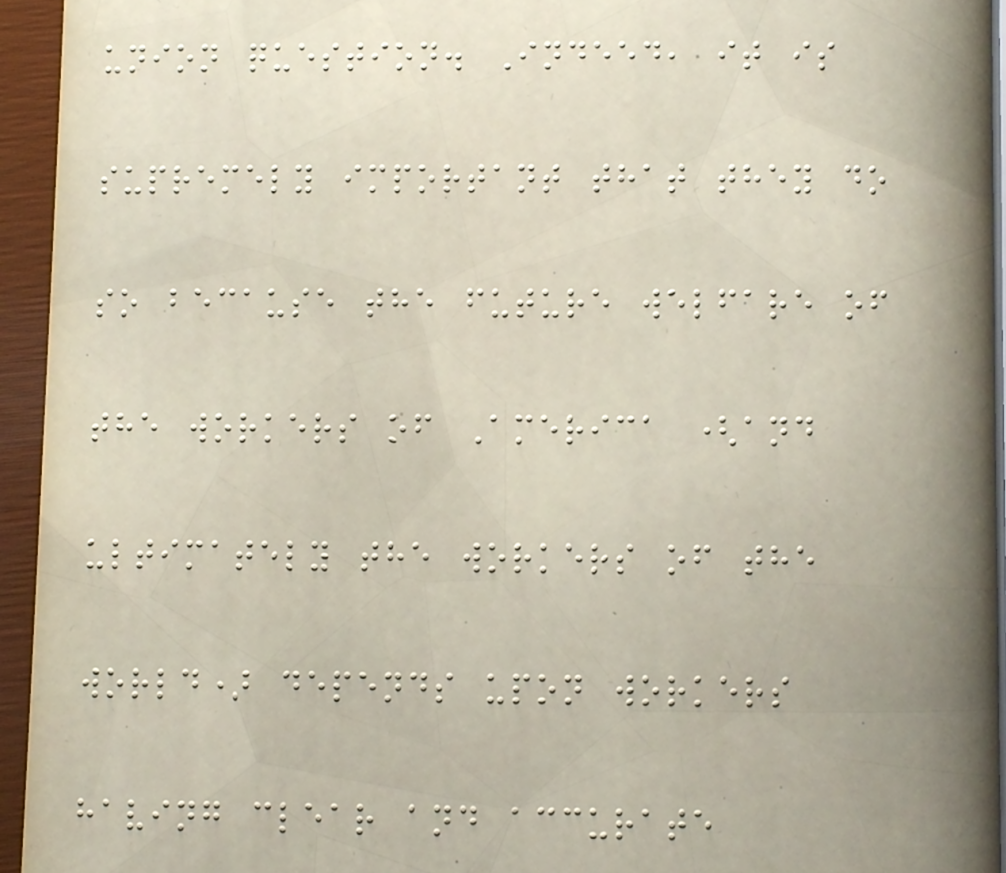union question. Indeed, it is
supremely important that they do
so because the future welfare of
the workers of America (and
ultimately the workers of the
world) depends upon workers
having clear and accurate
